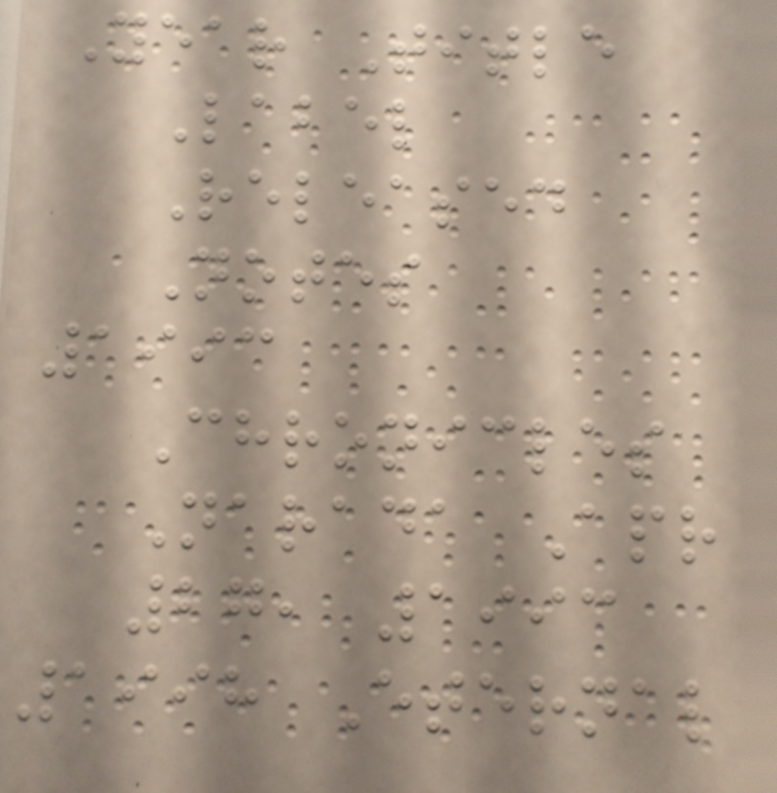Year Title
Label
Released
Notes
1993
Chronicles
Narada Apr
27, 1993
1998 Eternal
